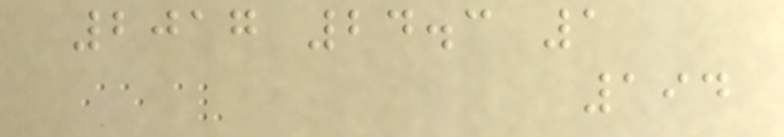2017 24.3 1
194
